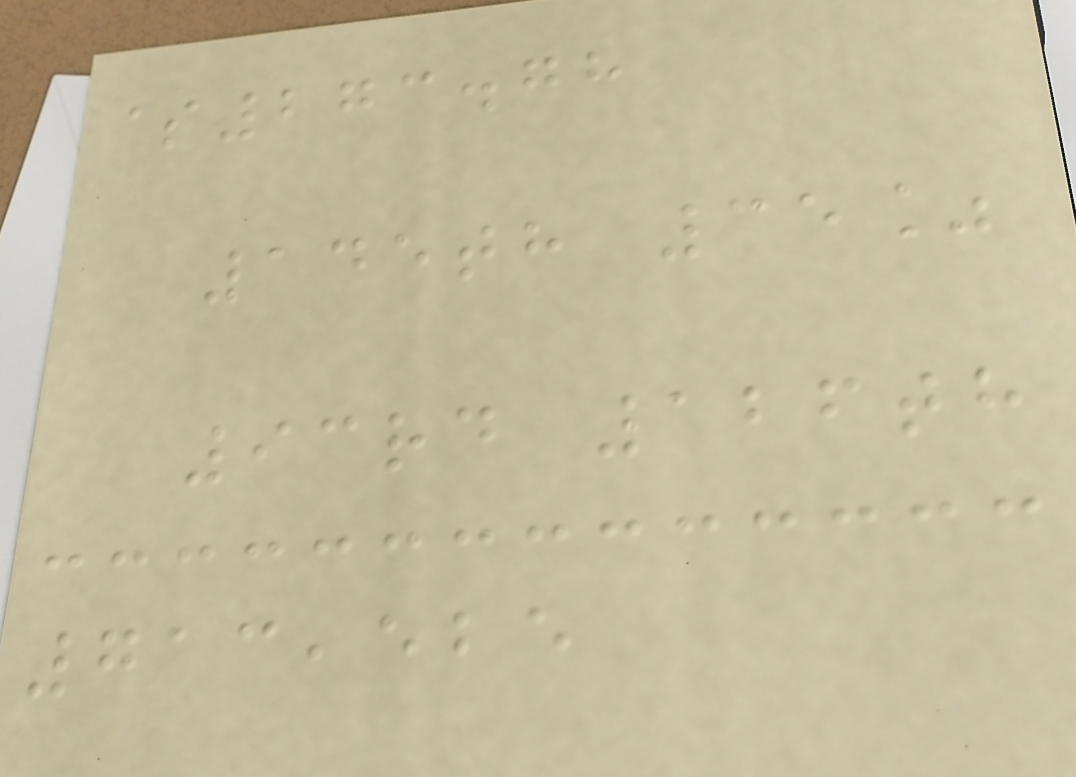$273.78
145th 35%
93rd 126th
713,525
